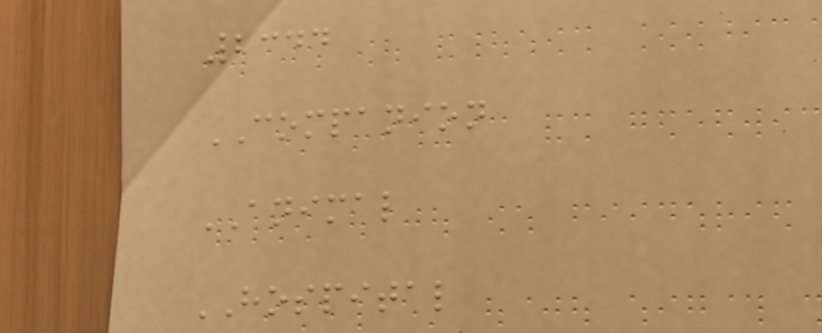2344
COMPANION
ANIMAL
HOSPITAL
